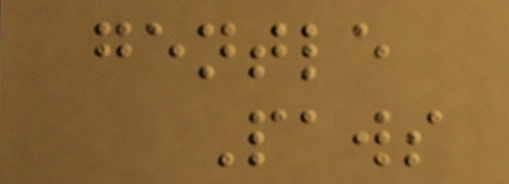gentle
Paws
